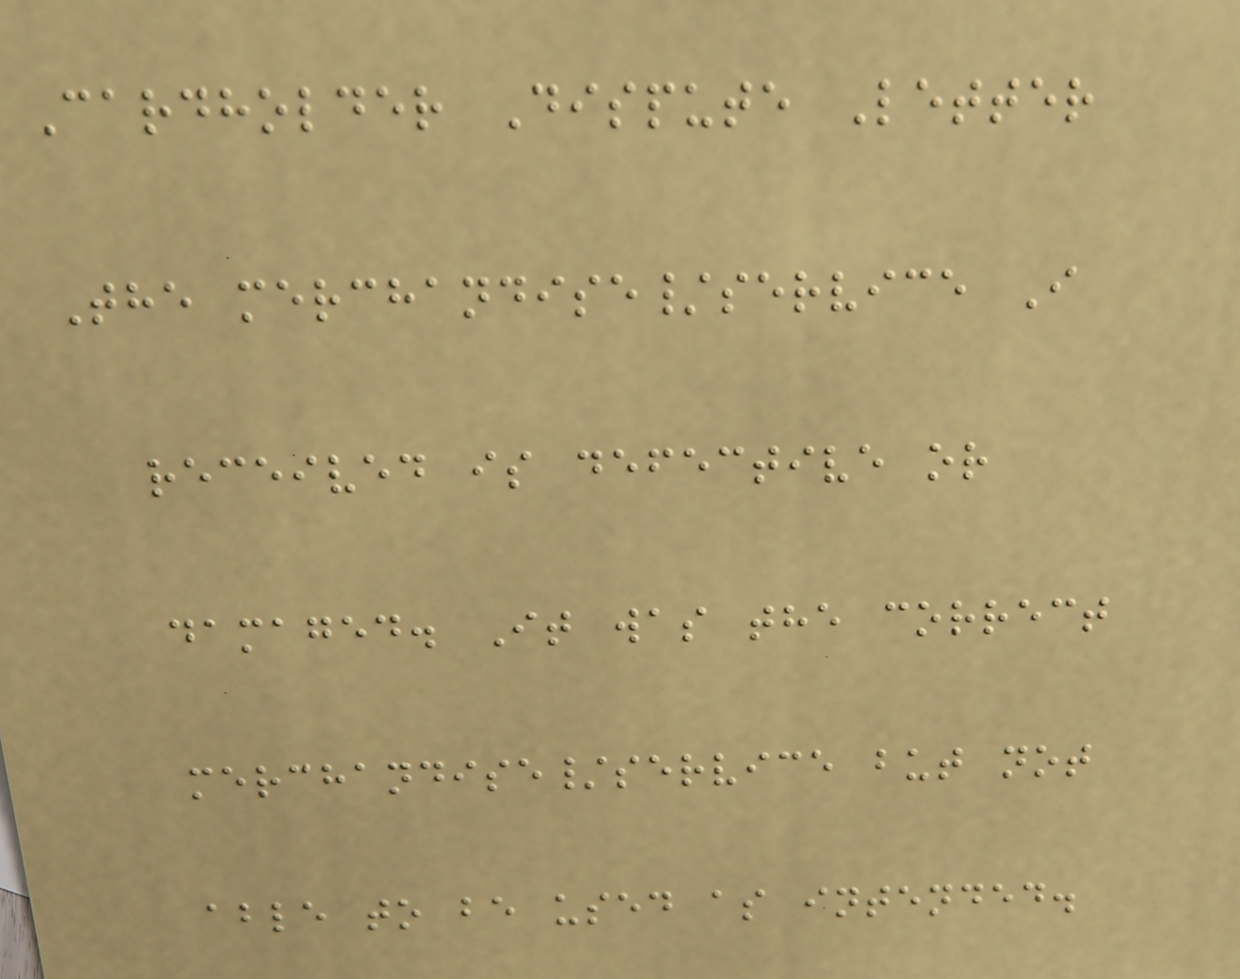Cardholder Dispute Letter
The merchandise/service I
received is defective or
damaged. It was the correct
merchandise/service but not
able to be used as intended.
